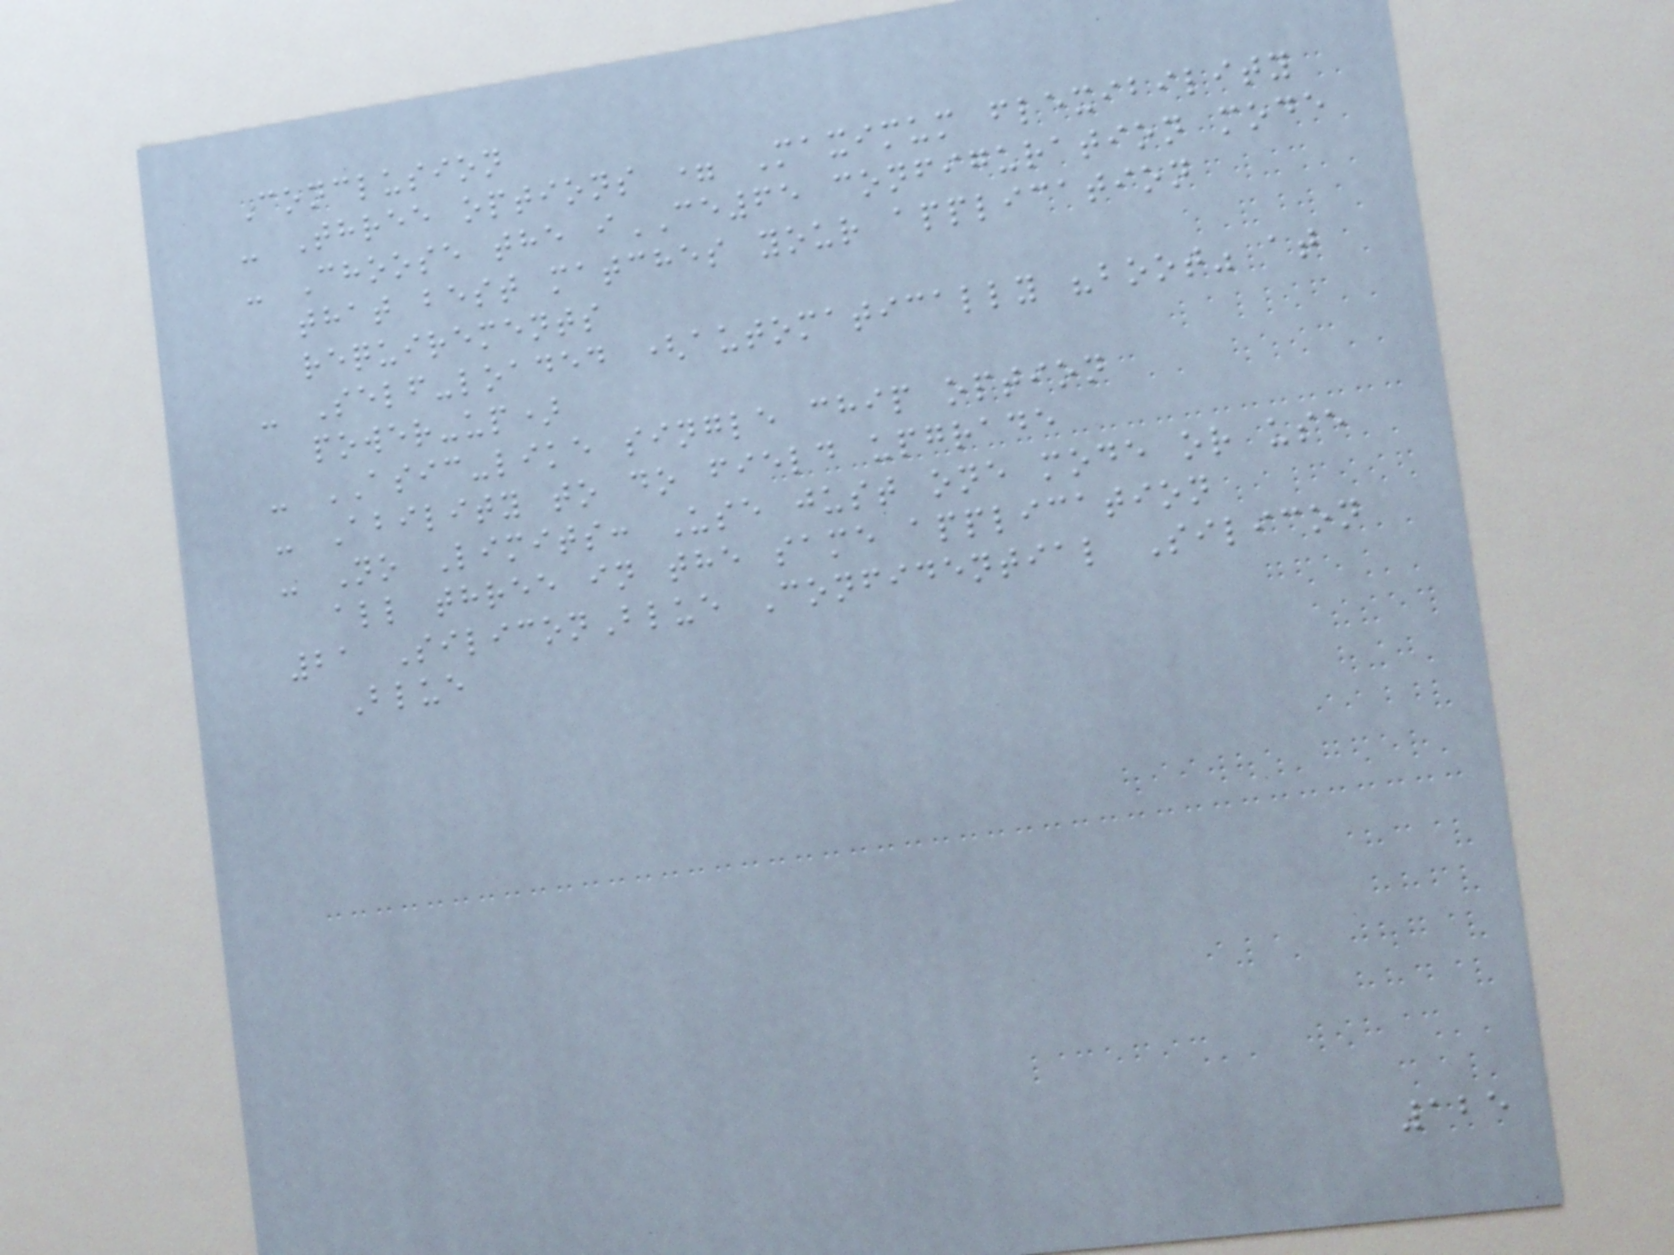Conclusion
- Three options = Maximum flexibility
- Choose the iCE65 configuration mode
that best matches your application
requirements
- Self-loaded (automatically "boot" at
power-up)
- ASIC-like single chip option
- Ability to do field upgrade
- No Limits: Use just one mode or use
all three in the same application
21 SiliconBlue Confidential Silicon
Blue
125
